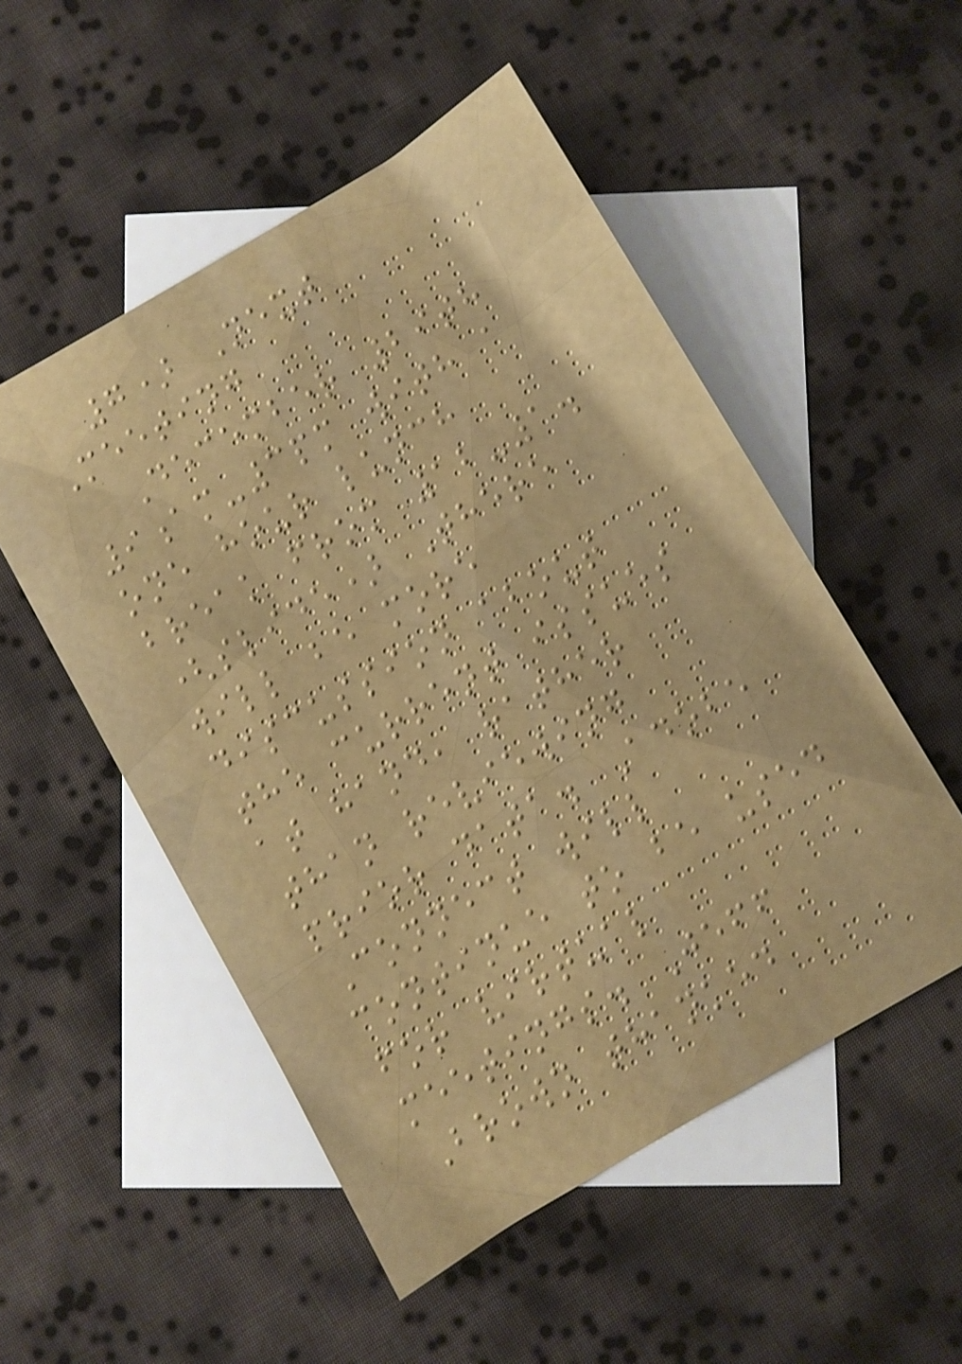7) Next
Meeting
December 29th
9am-3pm with a
one hour lunch
break from 12-1.
(slide) There
will be more
discussion about
the current issues
at hand, rather
than reviewing
prior data. Adobe
Connect will
continue to be used
for virtual
meetings. Jeff
Brown thanked
